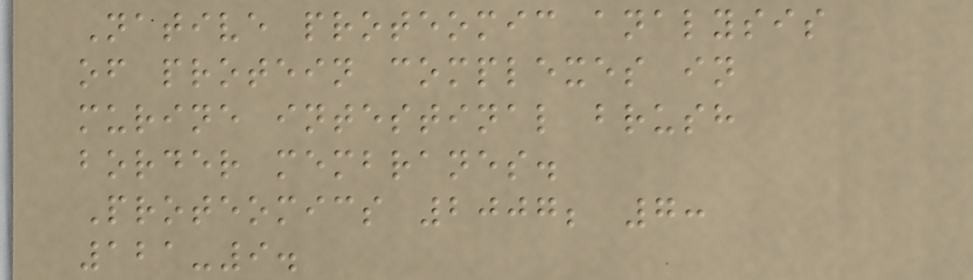Native proteomic analysis
of protein complexes in
murine intestinal brush
border membranes.
Proteomics 2007; 7:
121-9.
